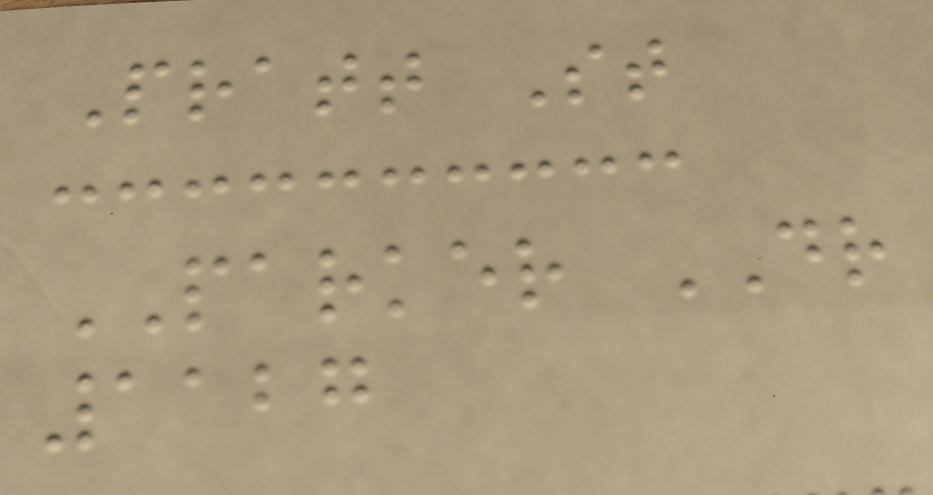Pratt St
PARKER DR
1127
